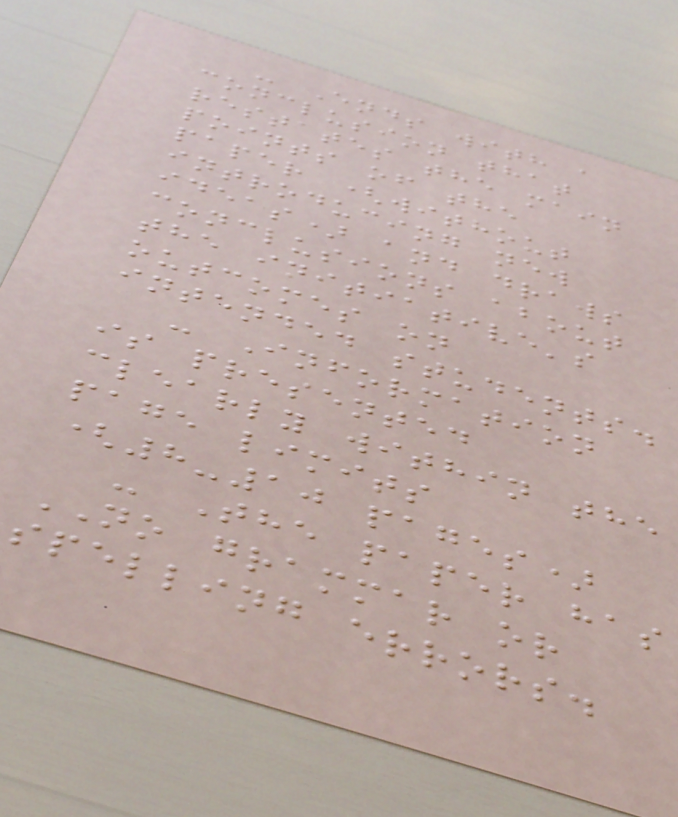- Ends with a
conclusion that
restates the main
points of the
paper (without
introducing new
ideas) and draws
conclusions about
the initiative's
outcomes on
intended students.
- Information
is presented
clearly within the
page limits
(8-10 pages)
- The paper has
NO grammar or
spelling errors.
